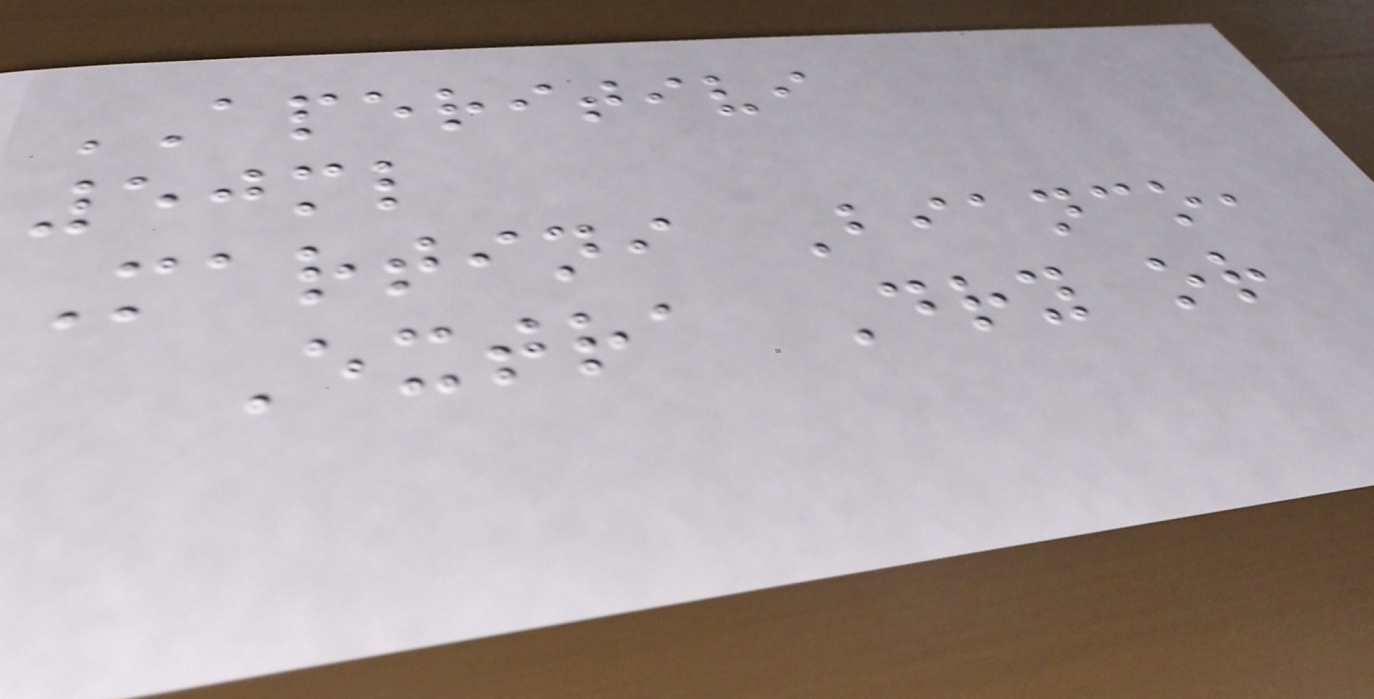APERITIVI
50ml
Martini Bianco,
Extra Dry or
